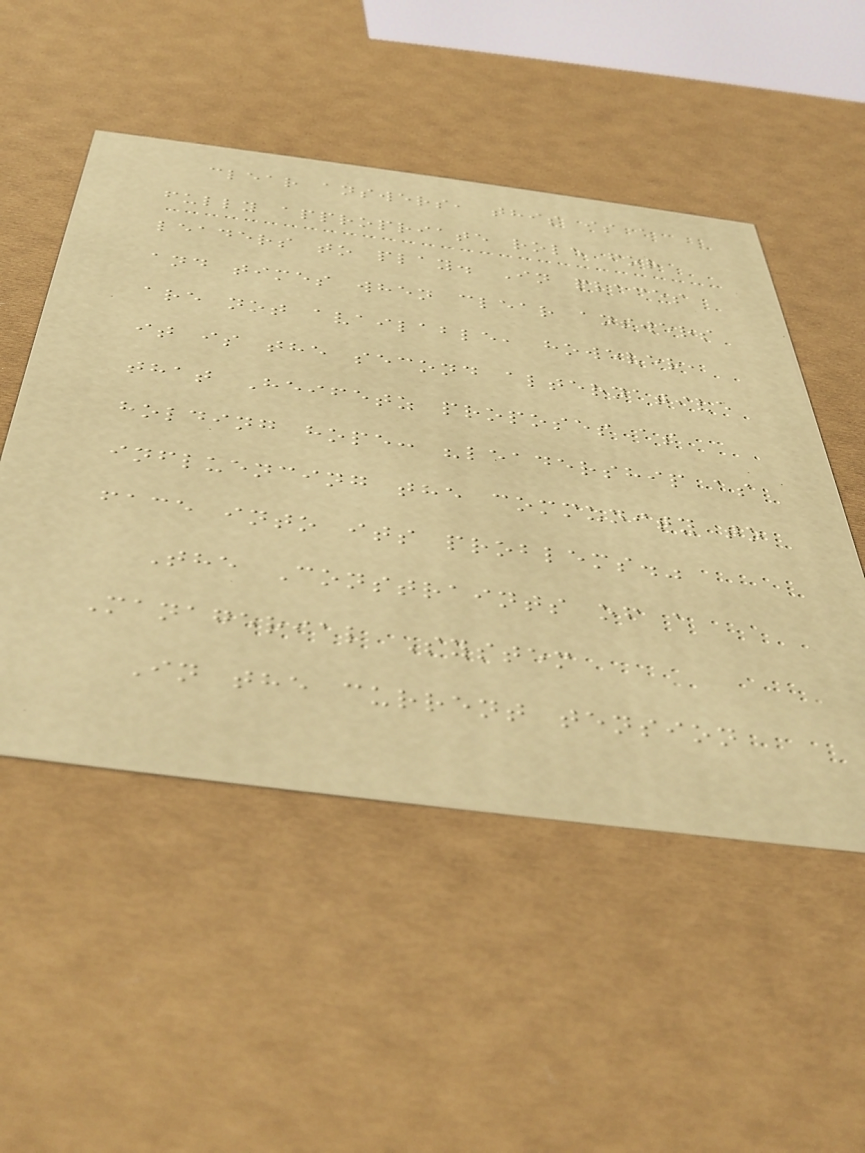clear answers, this is a
fully appropriate role for
leaders to play. In places
and times when clear answers
are not available, however,
it is the second alternative
that Heifetz proposes as
holding hope: "leadership as
influencing the community to
face into its problems."
The Constraints of a
Managerial System
In the current tension
